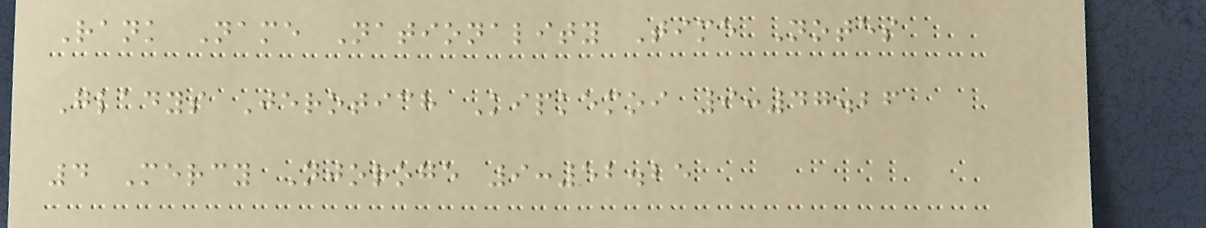Rank Name Nationality Time Notes
Gladys Jerotich Kipkemoi 9:47.26
4 Mercy Njoroge 9:52.25
